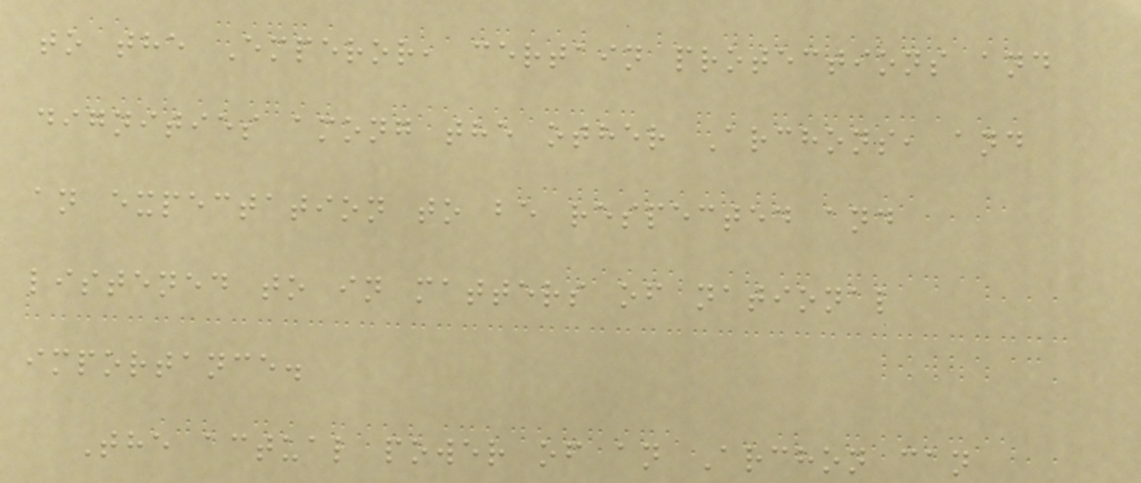to the Emperor, certain protections and
dignities among the other Archons, and
an expectation to be respected and
listened to in matters of national
importance.
The actual power of an Archon can
